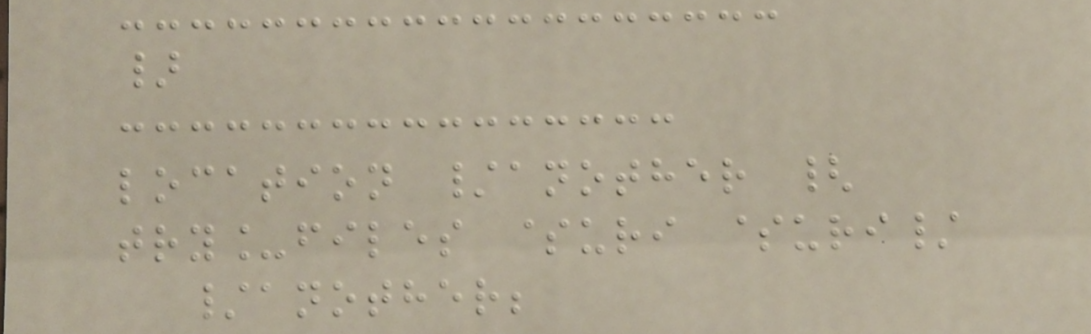}
location /another {
try_files $uri $uri/
/another;
